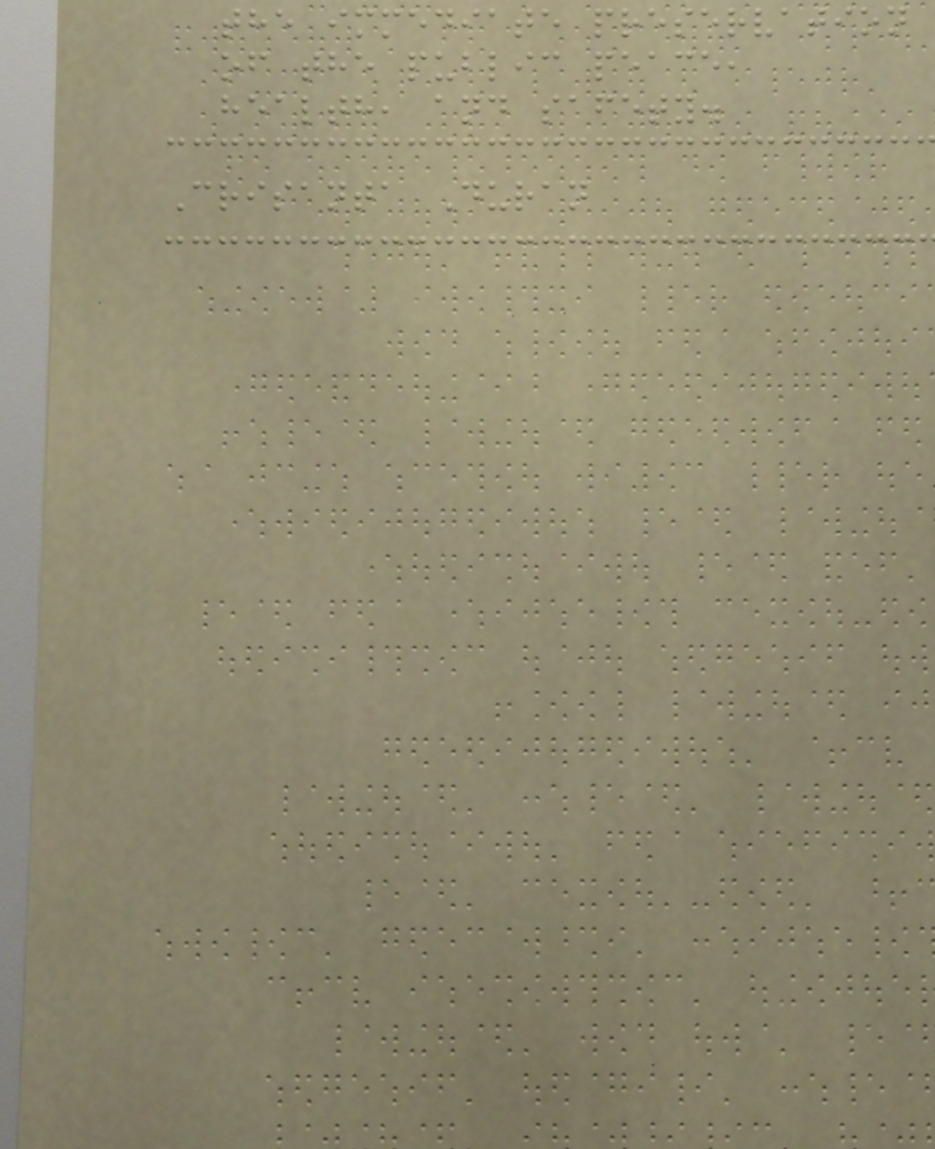the immediate preservation
of the public peace,
health, and safety.
Crisanta Duran
